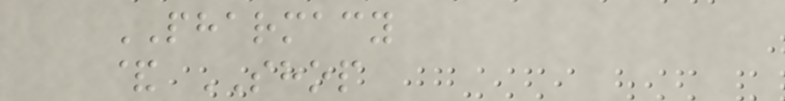PHARMACY
& SHOP
